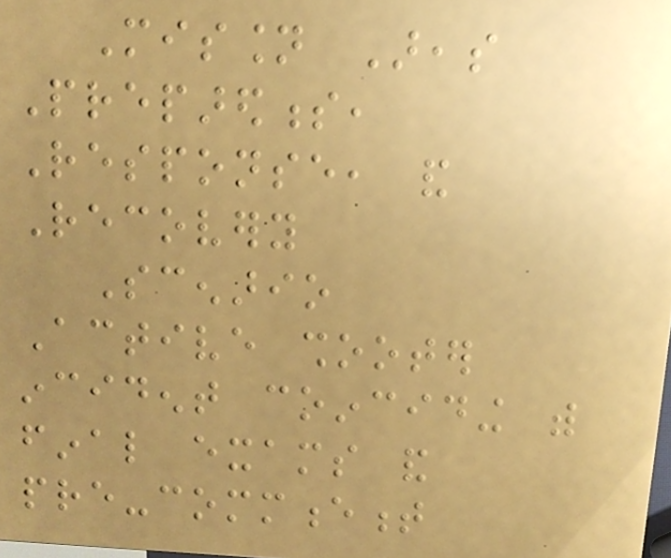Mission Areas
Preparedness,
Response, and
Recovery
Scenario
Active shooter
incident coinciding with
final exams and
pre-commencement
